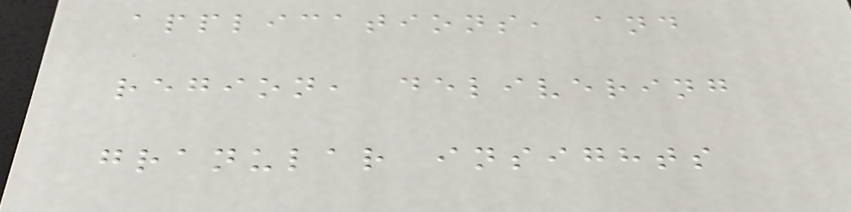applications, and
region, delivering
granular insights
